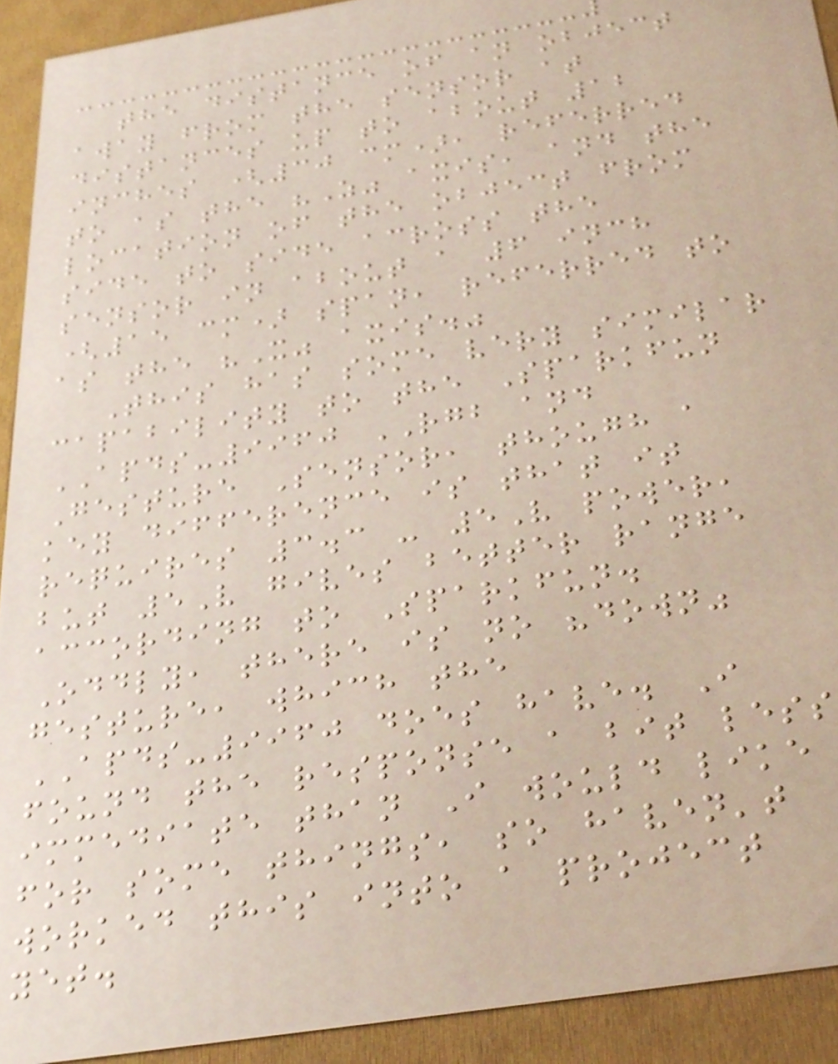the distance of an object
away from the sensor at
distances up to about 12
inches (30 cm), referred
to as the "Z" axis, and the
location of the object from
side to side across the
sensor in about a 6 inch
(15 cm) span, referred to
as the "X" axis."
This has some very similar
capability to the Sparkfun
APDS-9960 RGB and
Gesture Sensor, though a
key difference is that it
requires 3.3 - 5V power,
but 5V gives better range
according to Sparkfun.
Oddly, there is no "down"
gesture, which the
APDS-9960 does have. I
found the response a bit less
immediate than I would like
for some things, so haven't
worked this into a project
yet.
